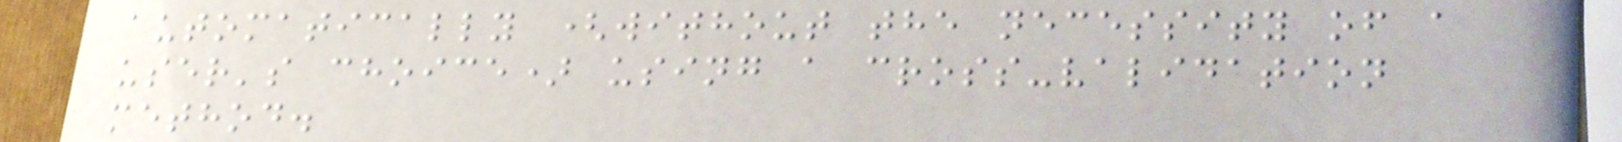automatically (without the necessity of a
user's choice) using a cross-validation
method.
